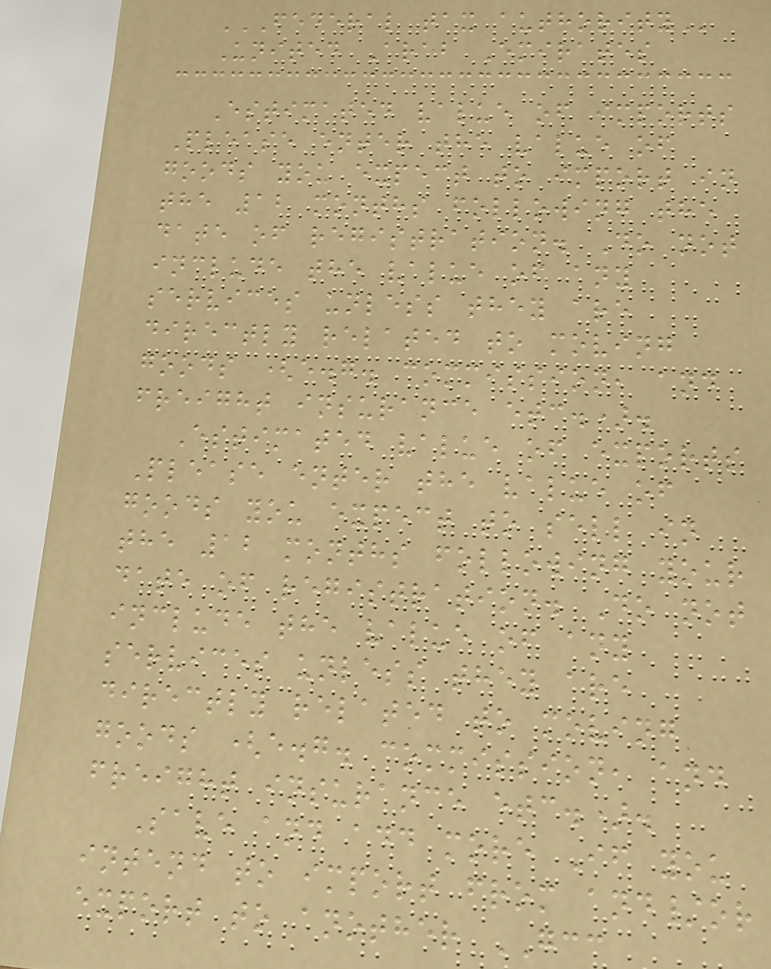FEDERAL TAX AUTHORITY
United Arab Emirates
Estimated value of imports
Please enter the value of
goods you expect to import in
the 12 months following the
date of registration. Do not
include the value of any
services unless they are
directly related to moving
goods (e.g. commission, and
freight insurance etc.).
Estimated value of exports
Please enter the value of
goods you expect to sell in
the 12 months following your
date of registration. Do not
include the value of any
services unless they are
directly related to moving
goods (e.g. commission, and
freight insurance etc.).
Save and add more If you
intend to import from and/or
export to another GCC
